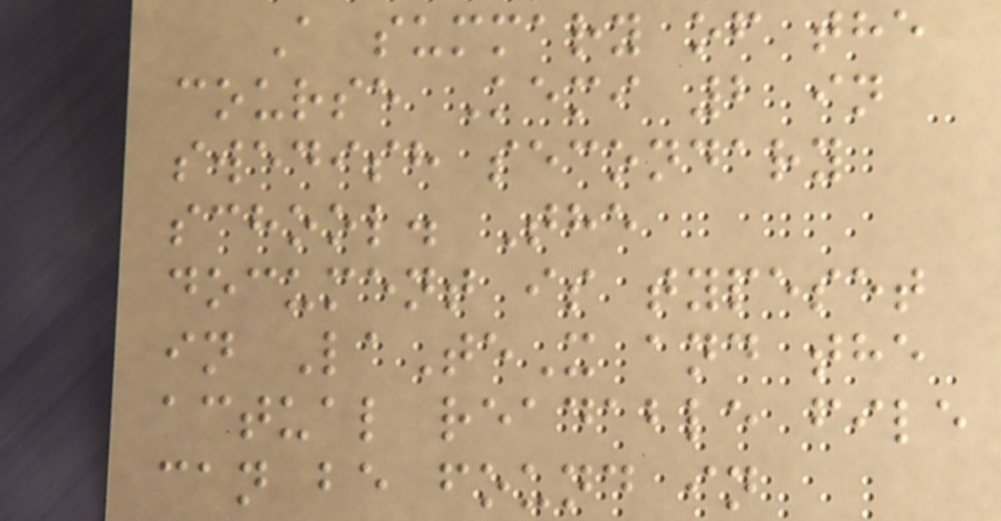A summary of the
course Kemi 2 in
swedish secondary
school. The
document is typeset
in LaTeX and the
actual readable file
can be found in
